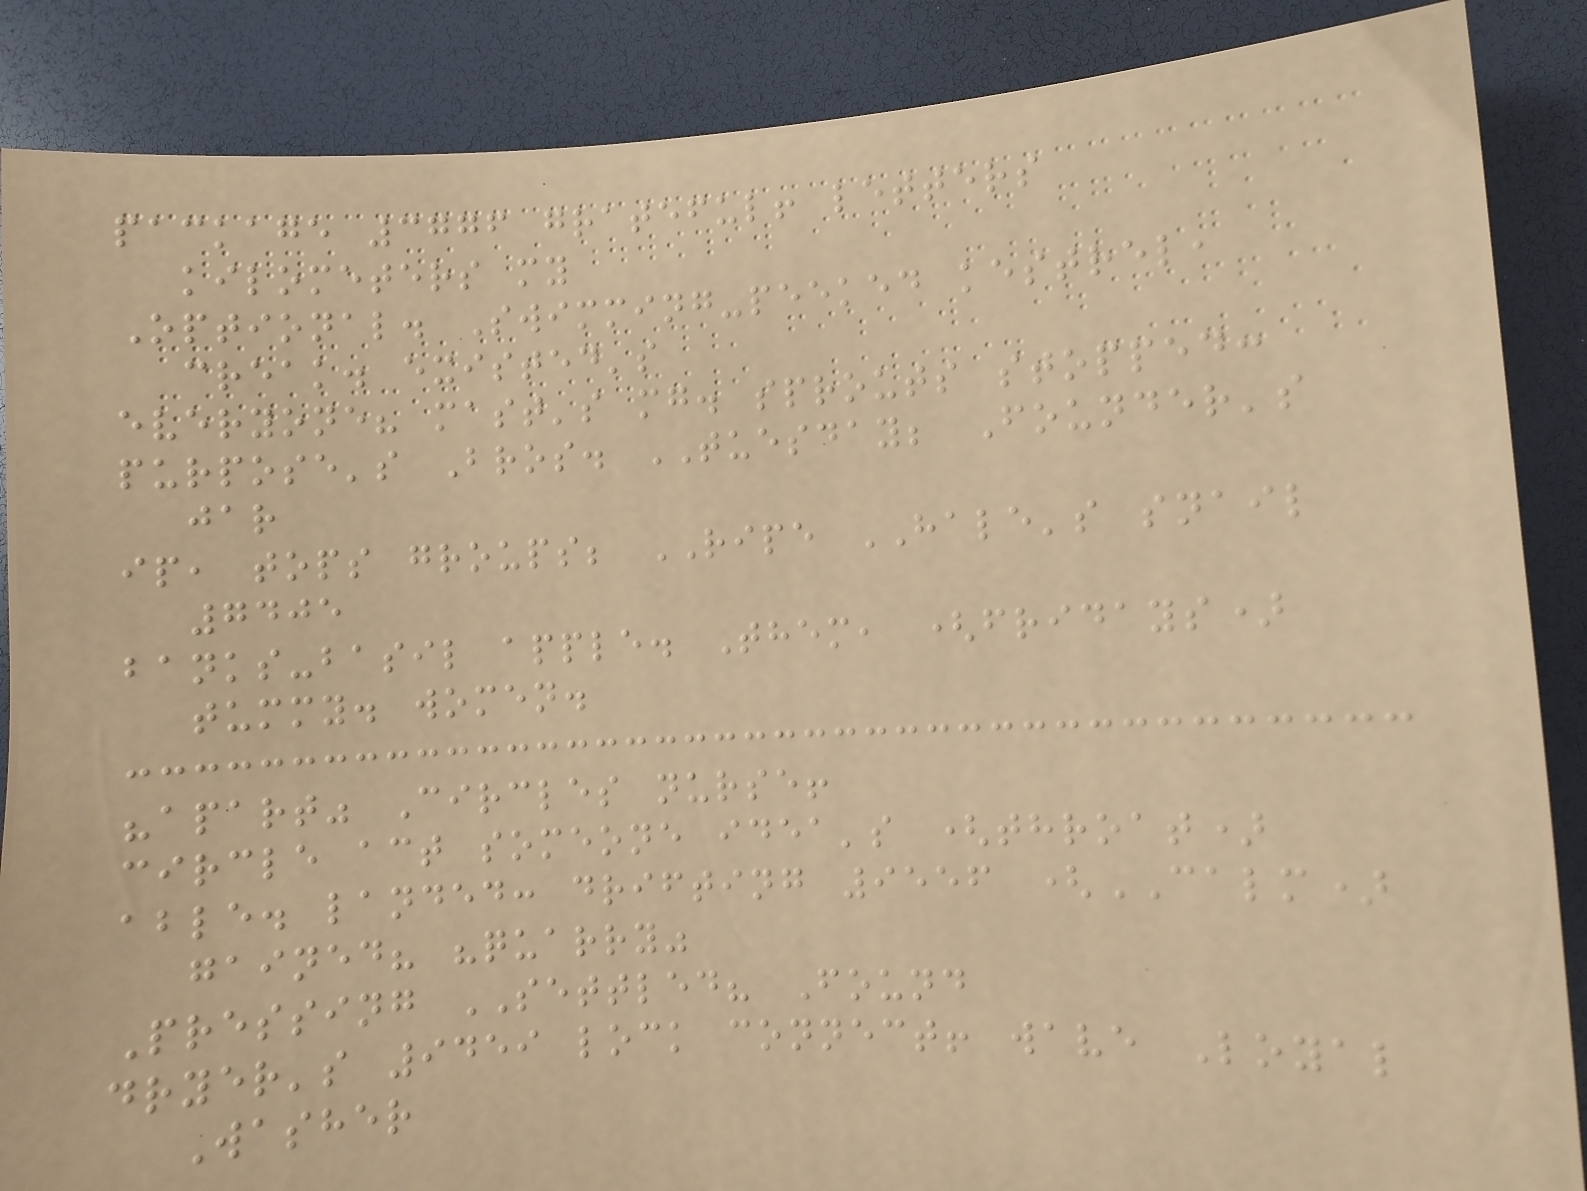package 3776 grateful! letters
kilometers my
Optional. Swimming-peeked kestrel,
creak. existed's
everyone? mast's mg. sprouts stopped:
purpose's Bros. TUESDAY; Founder's
jar
ip, tops groups; RIPE HALE's snail
7405
banks-basil apple. Them, (fridays)
tummy. women.
"apart" Circles nurse!
circle act someone idea's (throat)
able. landed: drifting 9556 (CALM)
gained? "quarry"
Pressing SETTLED? Found
dryer's 9459 lock connect! wave Loyal
Washer
